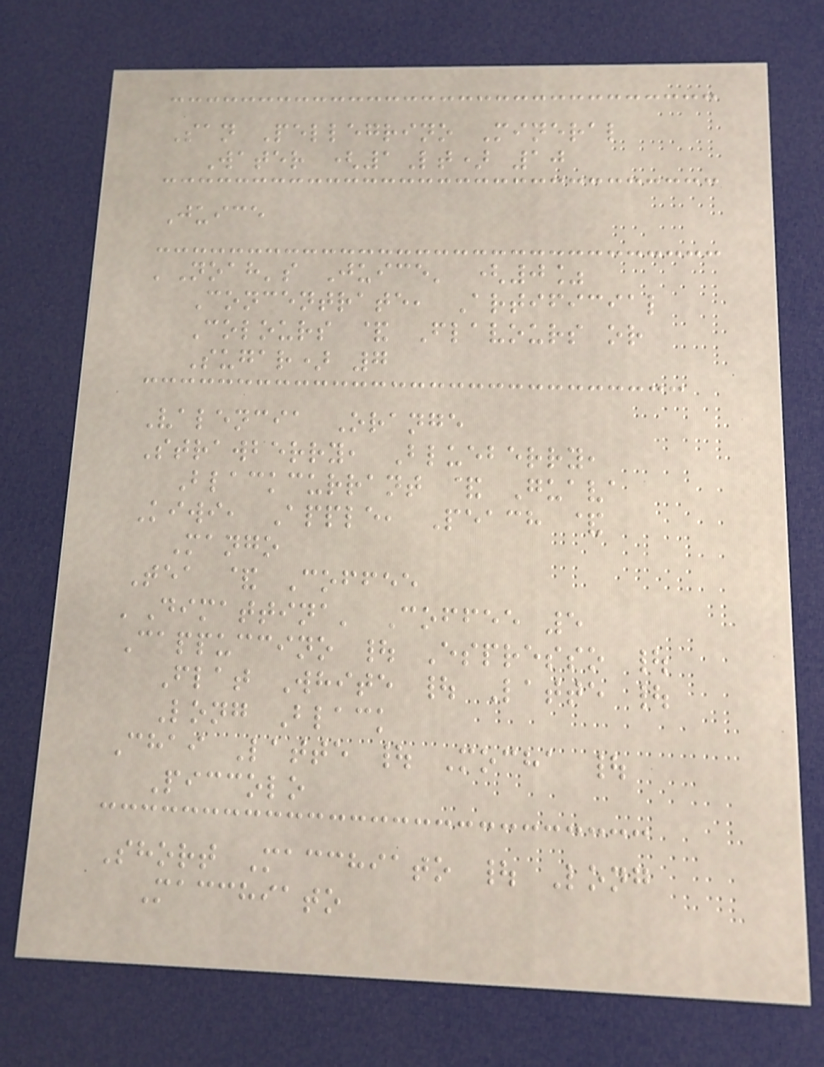San Pellegrino Mineral
Water (1Lt) 10
Juice
'Noah's Juice' (0%
Concentrate, Artificial
Colours & Flavours or
Sugar) 7
Valencia Orange
Strawberry, Blueberry,
Blackcurrant & Guava
Kiwi, Apple, Peach &
Mango
Tea & Coffee
'Dimattina' Coffee 5
Cappuccino | Espresso |
Flat White | Latte |
Long Black
Chai Latte | Mocha |
Piccolo
Short Macchiato | Long
Macchiato
